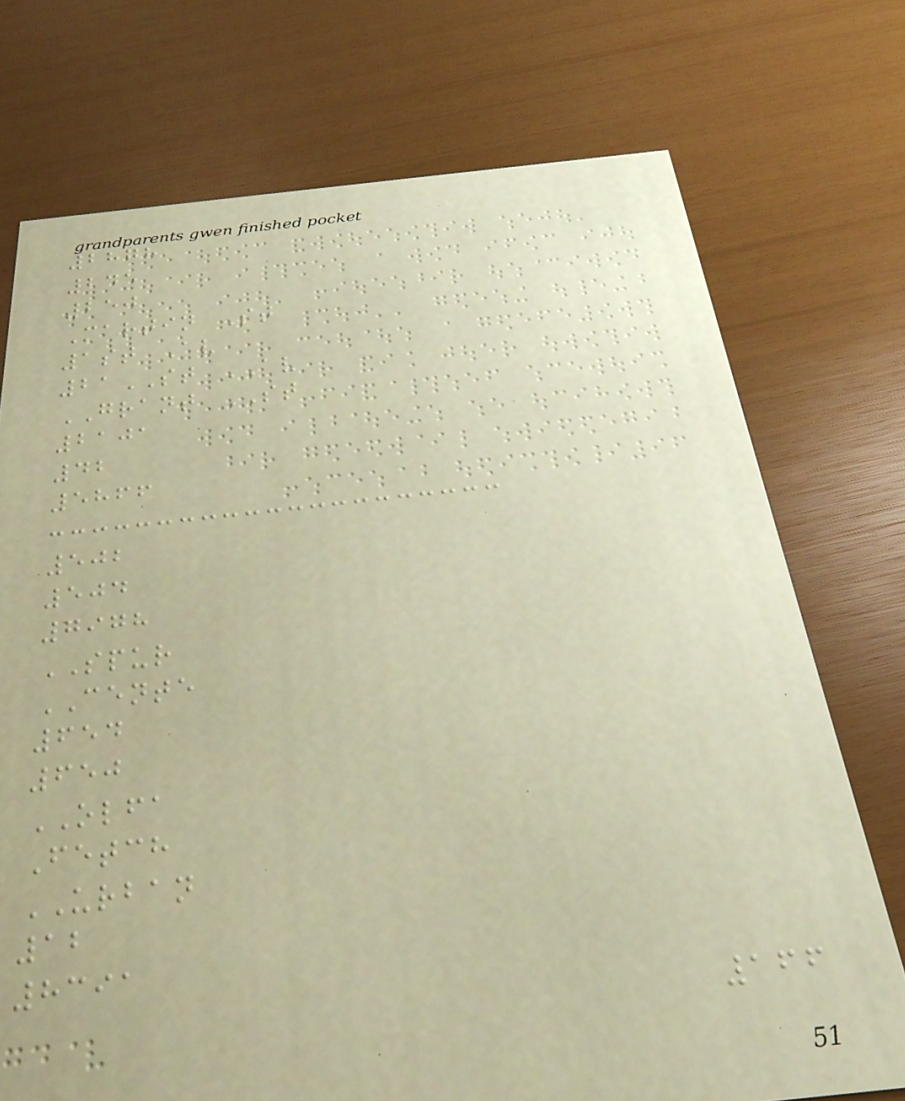2878
245
250
Martin St
1st Av
21ST AV
GRANT ST
2101
42
5866
502
504
7978
SPUR
CENTE
654
650
OLFA
Fetch
URBAN
12
8391
166
